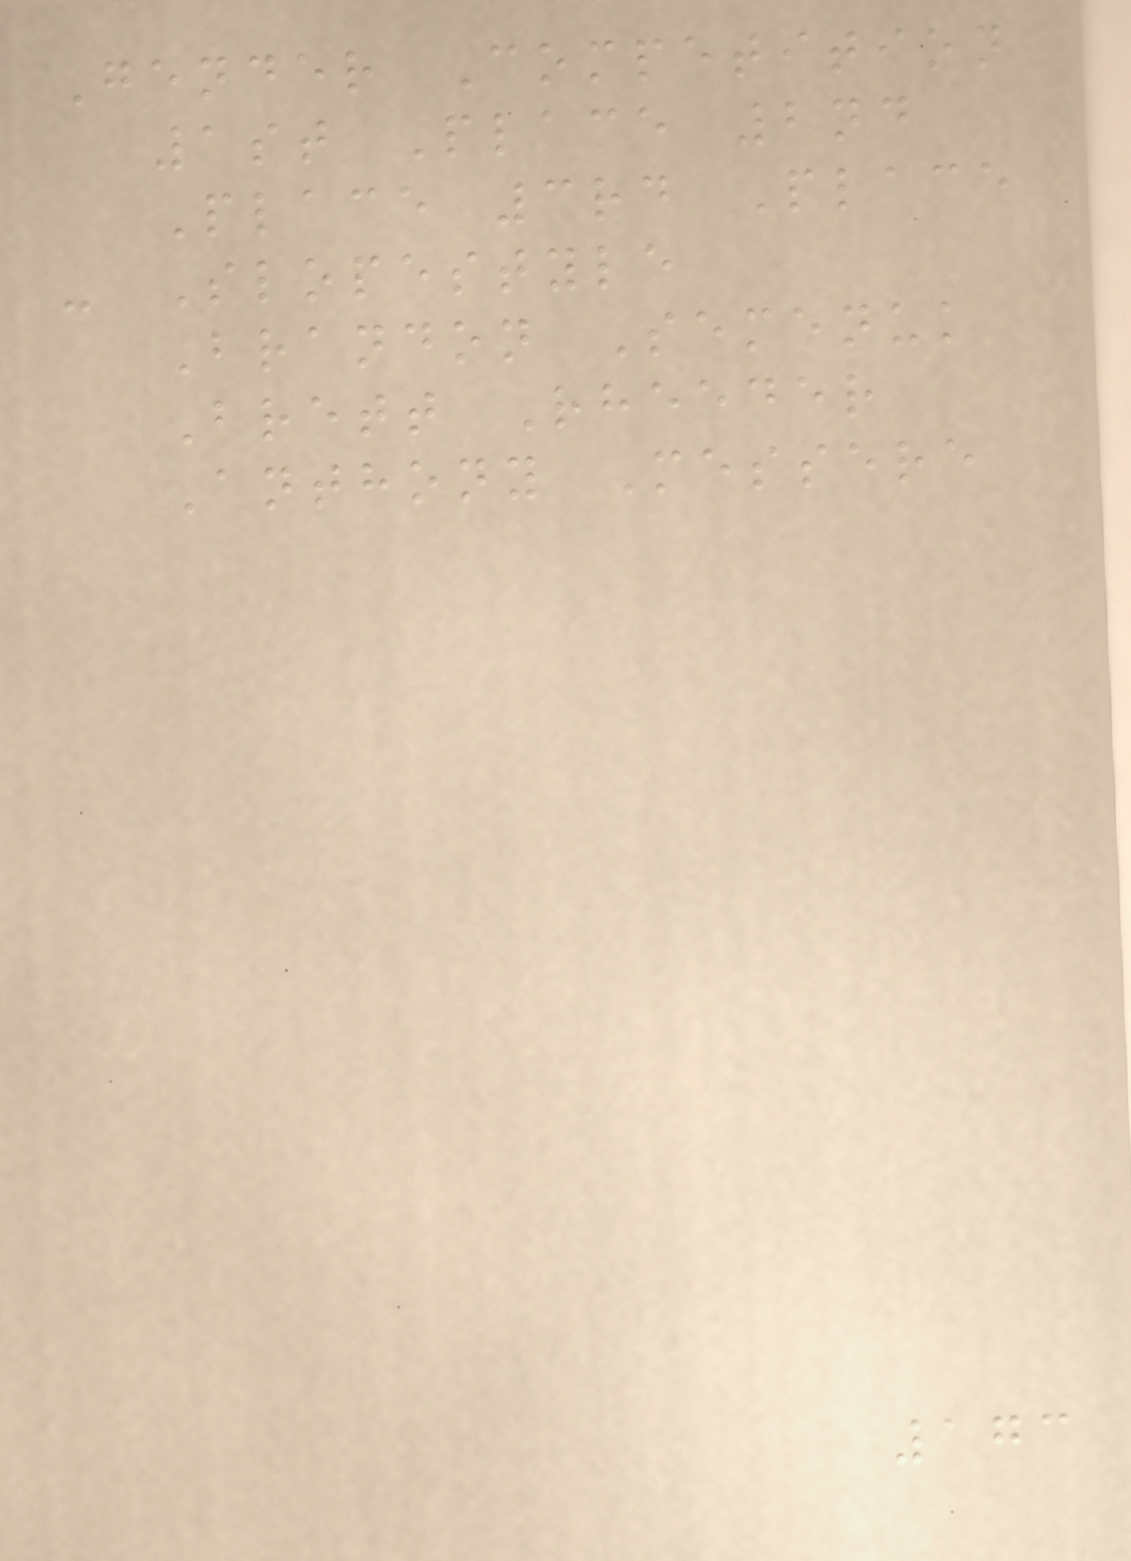Gender Competition
1st Place 2nd
Place 3rd Place
- Slopestyle
Brandon Semenuk
Brett Rheeder
Anthony Messere
173
